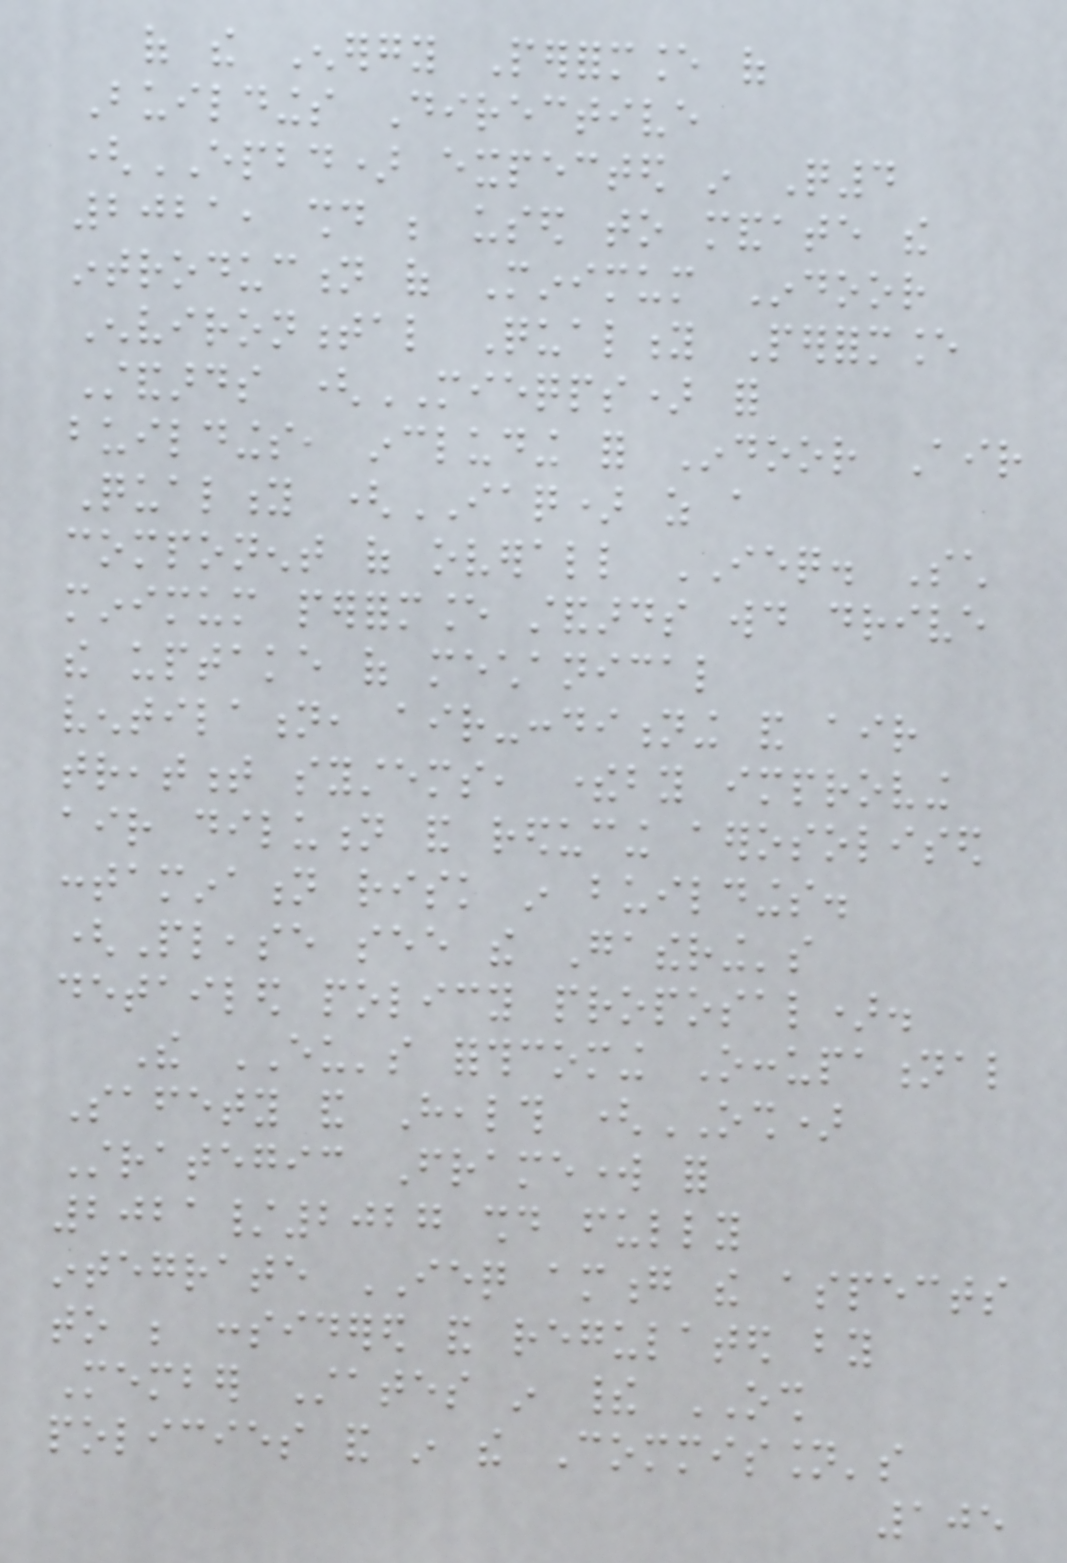of the Energy Performance of
Buildings Directive
(EPBD) expected in Q4
2021, should be used to mandate the
introduction of Minimum Indoor
Environmental Quality Performance
Standards (MIEQPS) for
buildings, including for Indoor Air
Quality (IAQ) as a
component of overall IEQ. Such
minimum performance standards would drive
the uptake of mechanical
ventilation, air-conditioning and air
treatment systems, thereby improving
air dilution and reducing aerosolised
contamination risk in buildings.
(Please see the Gathering's
detailed policy proposal).
The EU's forthcoming Occupational
Safety and Health (OSH)
Strategic Framework for
2021/2027 should fully
integrate IEQ among the aspects
to be considered and regulated by
Member States in their OSH
policies and in the Commission's
105
